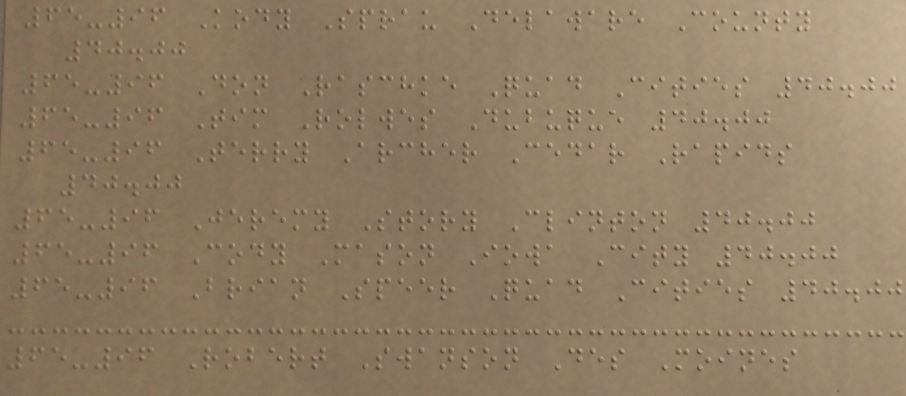65-96 Kody Sprau Delaware County
40.00
65-96 Don Raschke Quad Cities 40.00
65-96 Tim Rolwes Dubuque 40.00
65-96 Terry Archer Cedar Rapids
40.00
65-96 Jeremy Story Clinton 40.00
65-96 Cody Mason Iowa City 40.00
65-96 Brian Speer Quad Cities 40.00
65-96 Robert Swanson Des Moines
